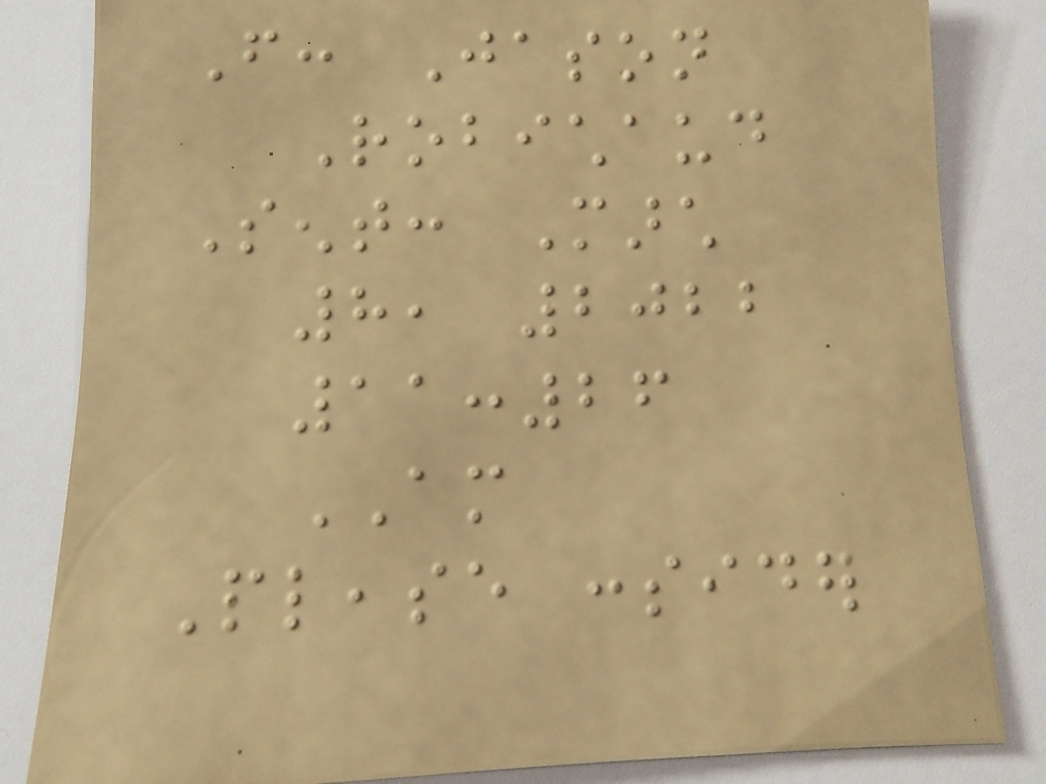From: Jason
Robichaud
Sent: March
8, 2022
11:26
AM
Please consider
